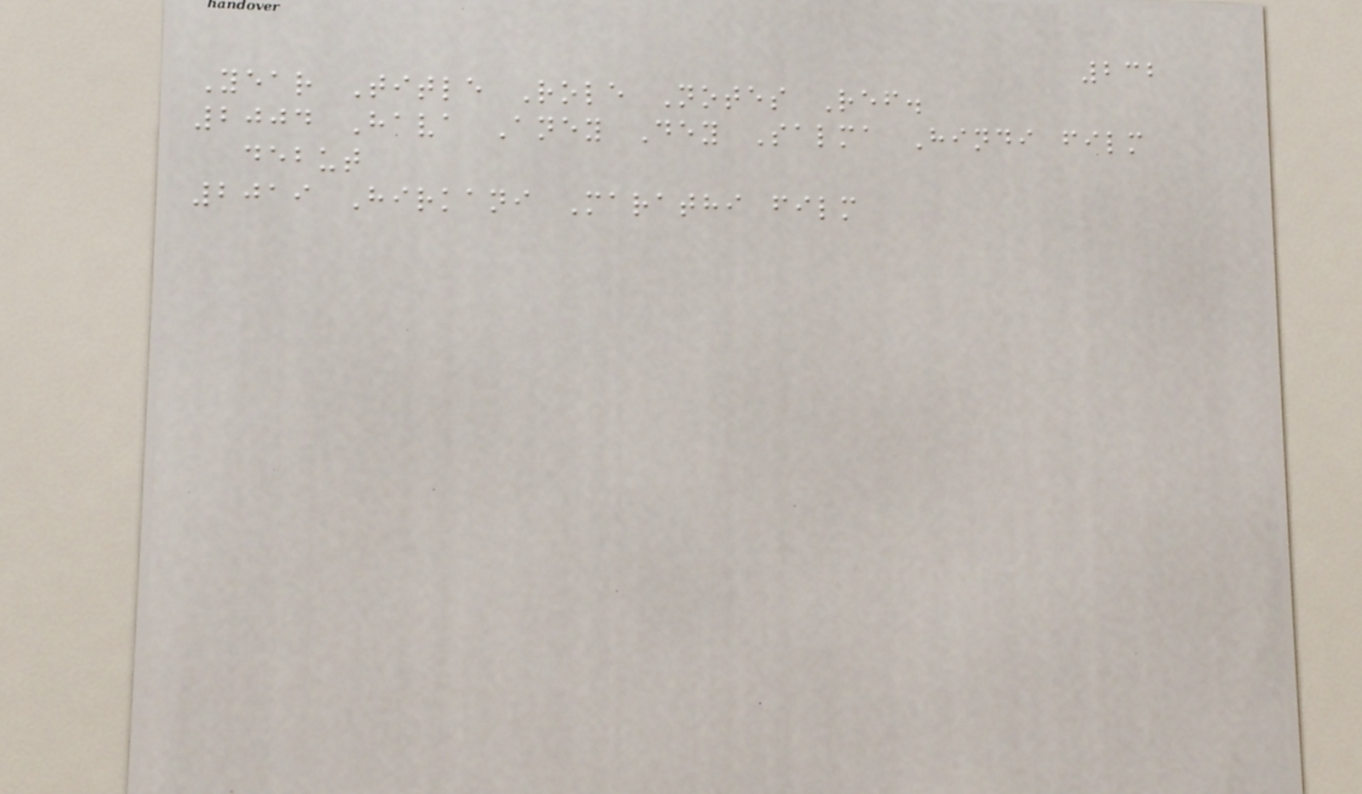232
Year Title Role Notes Ref.
2004 Hava Aney Dey Salma Hindi film
debut
2019 Hirkani Marathi film
